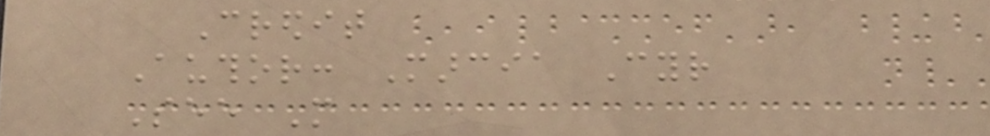Credit
Author: Marcia Cyr
See More
